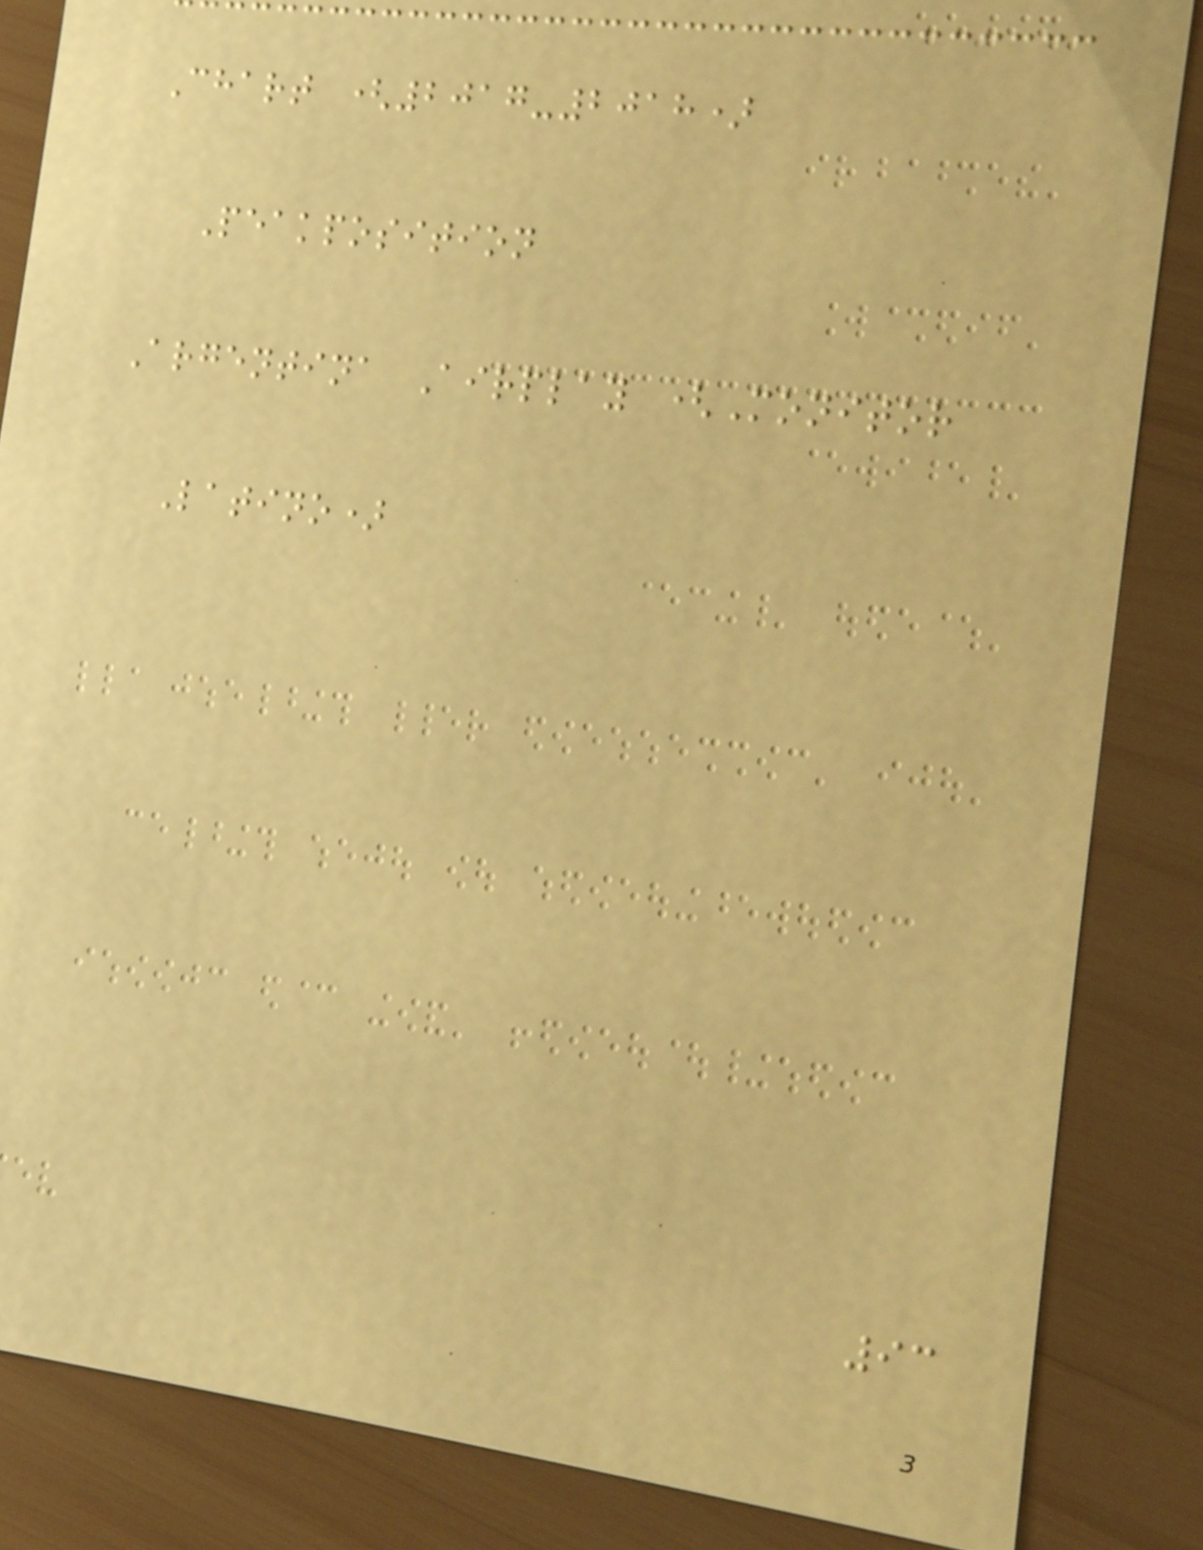Chart (2017-2018)
Peakposition
Argentina Airplay (Monitor
Latino)
93
